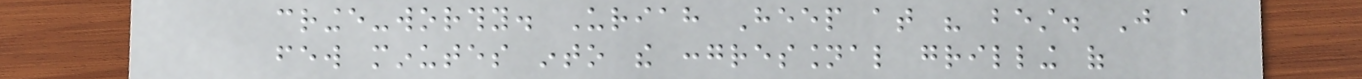cringe-worthy. Uriah Heep at his best. Just a
few minutes into the congressional grilling of
